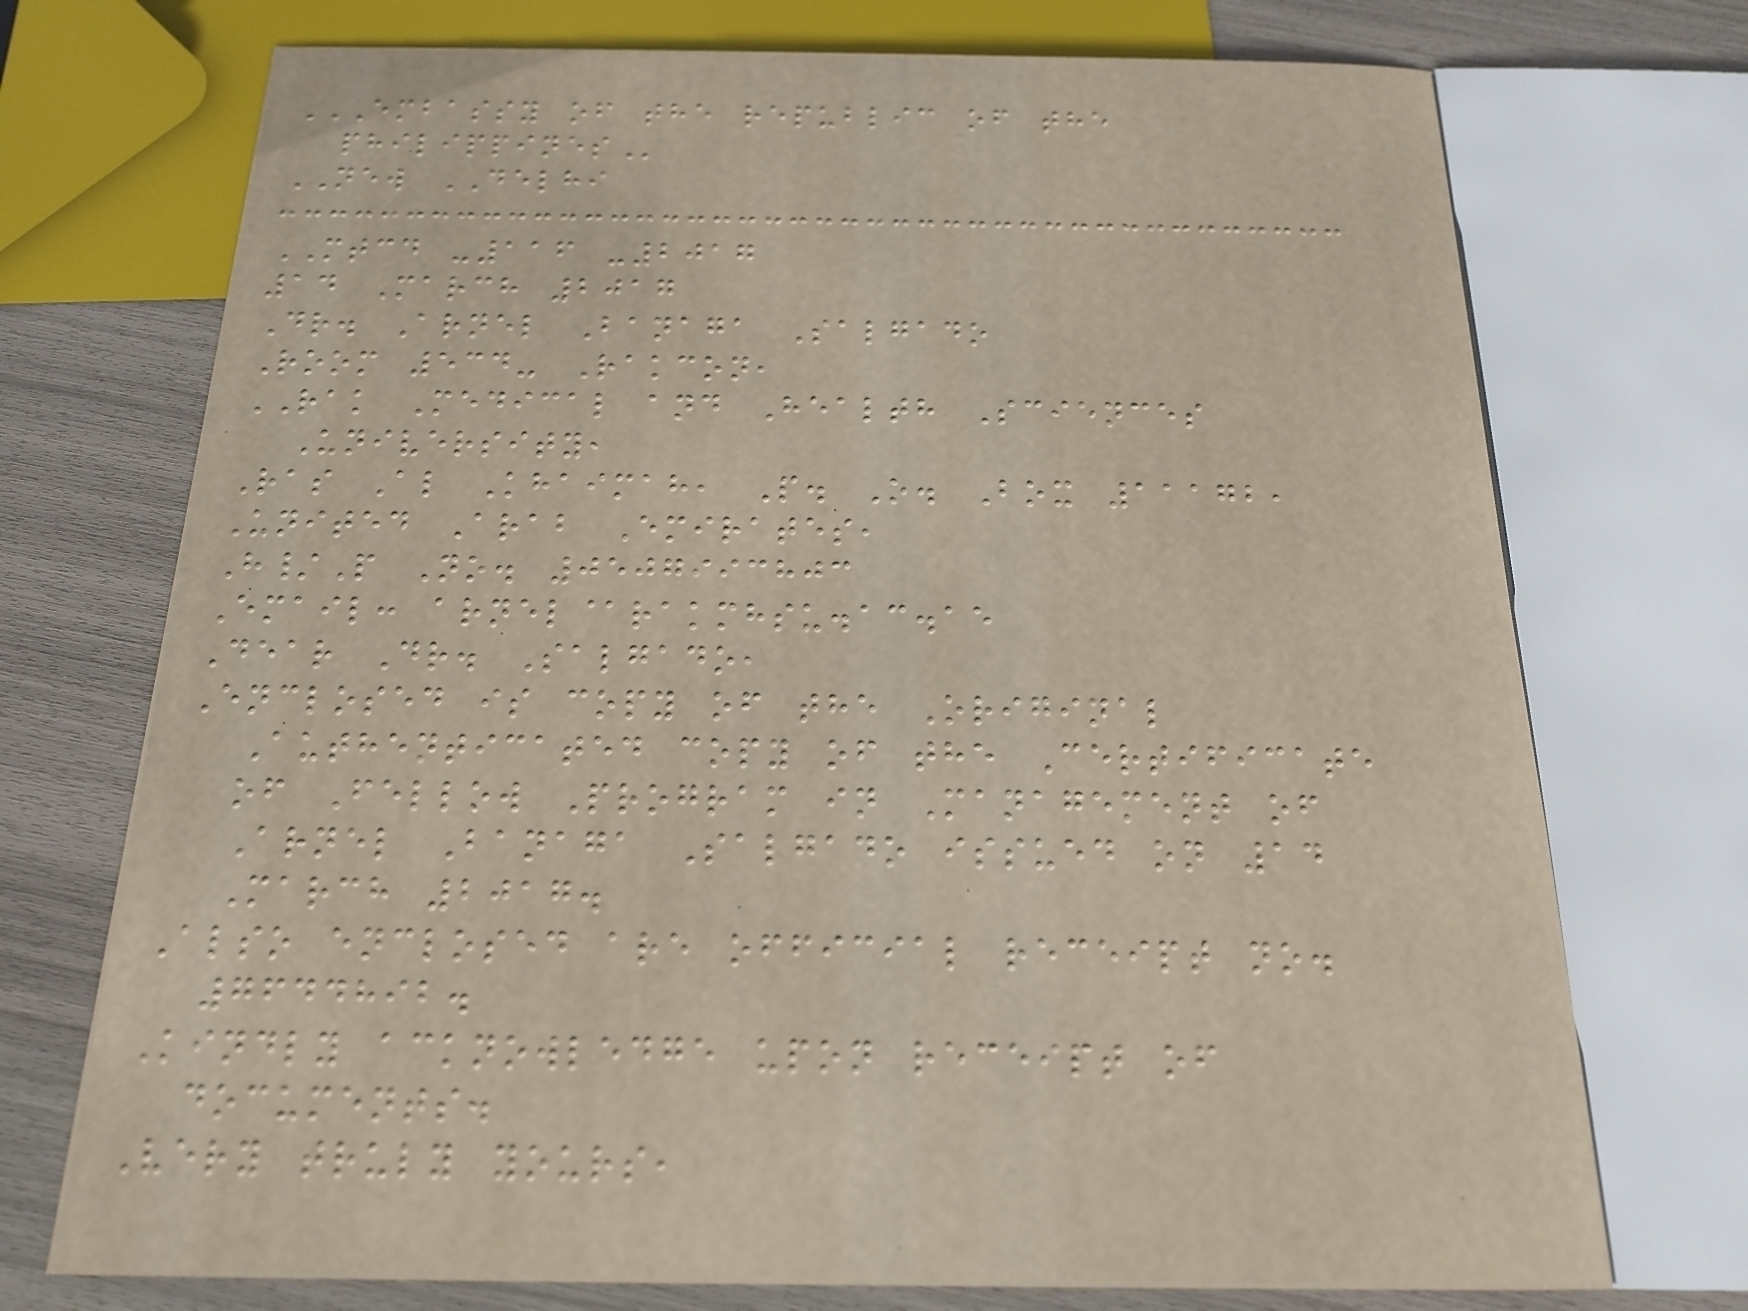EMBASSY OF THE REPUBLIC OF THE
PHILIPPINES
NEW DELHI
MTCD -116 -2017
14 March 2017
Dr. Arnel Banaga Salgado
Room 534- Rakcon,
RAK Medical and Health Sciences
University,
Ras Al Khaimah, P. O. Box 11172,
United Arab Emirates,
H/P No. 0507993803
Email: arnel@rakmhsu.ac.ae
Dear Dr. Salgado,
Enclosed is copy of the Original
Authenticated copy of the Certificate
of Fellow Program in Management of
Arnel Banaga Salgado issued on 14
March 2017.
Also enclosed are official receipt no.
7644892.
Kindly acknowledge upon receipt of
documents.
Very truly yours,
